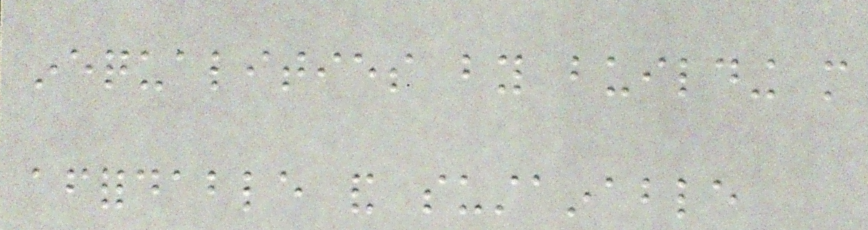inequalities by building more
affordable and sustainable
